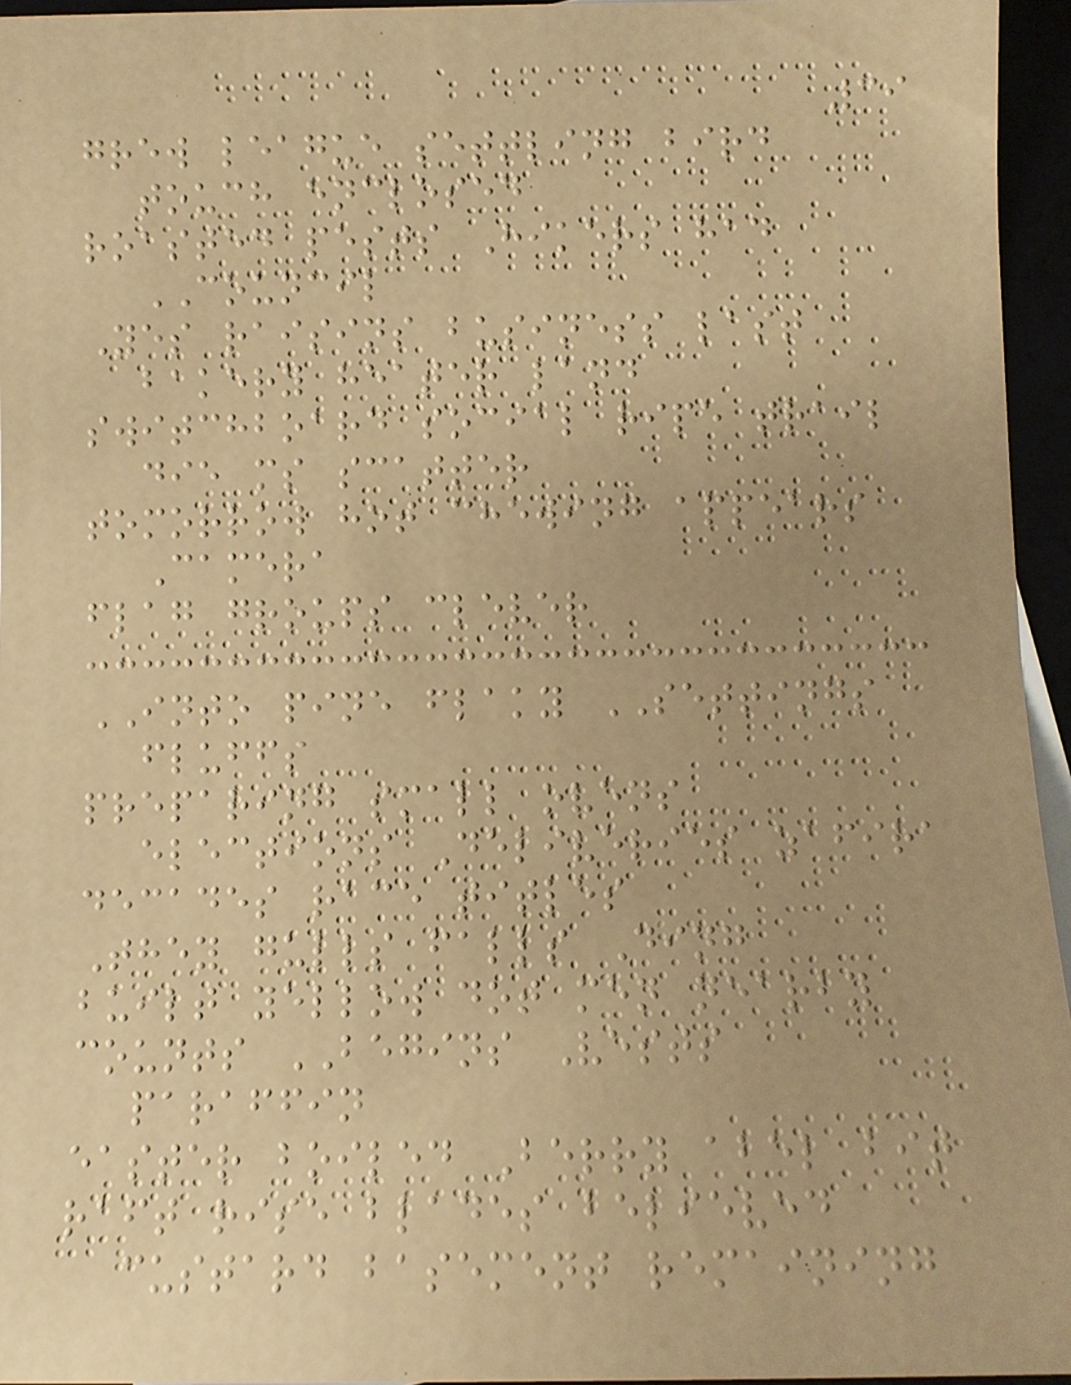39
grew league settling bird
touch enclosed
roasted pests Hikers had
COUNCIL
Yes raisins business last
bakery heater land
switchboard social ripe trail
die ms scatter
tomorrow hot chewing appears
Camera
flag groups clever
INTO pine flaky SETTINGS
fluffs
preparing small ovens
elections Deliveries zafira
decades race titles
They gulls falls Ding
built yellow dot men nearby
counts BEGINS Vests
paraffin
easter boiled Berry abel bit
raft rise blades believed
custard basement remaining
